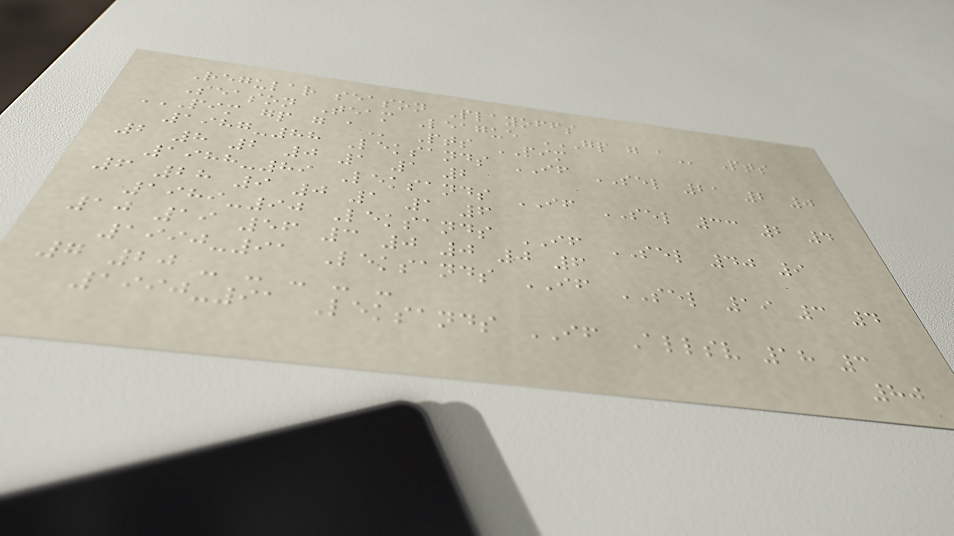Regular season Playoffs
Season Team League GP G A Pts
PIM GP G A Pts PIM
1987-88 Leksands IF SEL 21 2 0
2 8 2 0 1 1 2
1988-89 Leksands IF SEL 33 2 4
6 28 9 0 1 1 6
1989-90 Leksands IF SEL 40 9
10 19 56 3 0 0 0 6
1990-91 Leksands IF SEL 19 3 4
7 20 - - - - -
1990-91 Leksands IF Allsv 18 3
80
